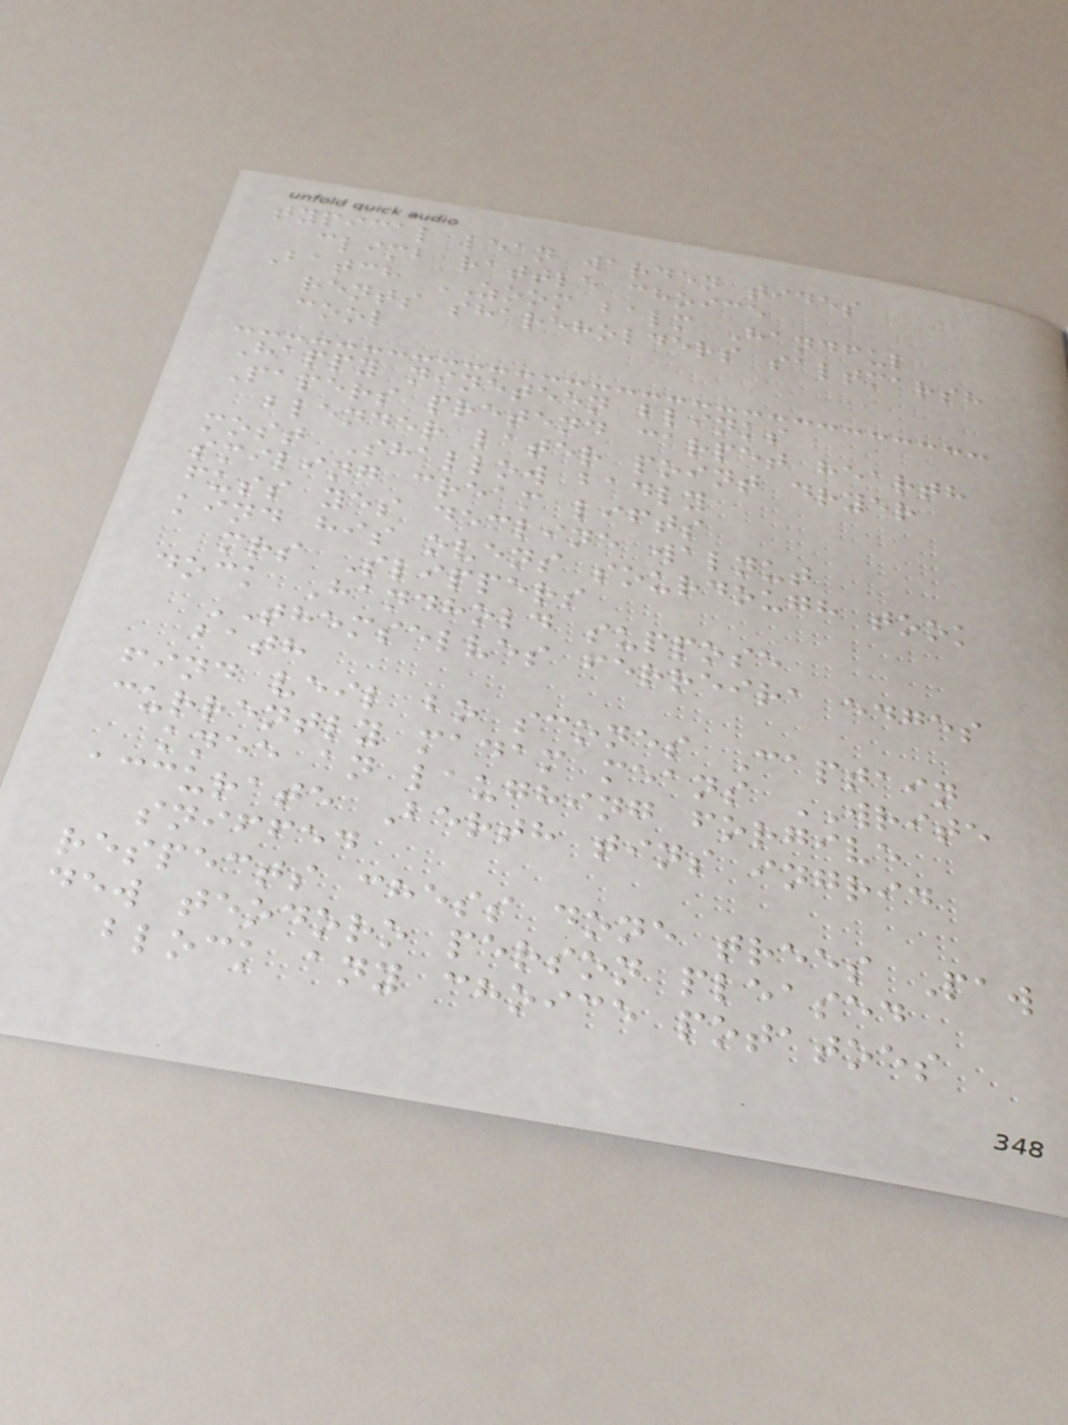typical lean warden tides
climb rattle choice
Batch ZOOM balm Handful
rents shareholders saltmarsh
cool
Happy nineteen blinks
Papers pretend carpet hearth
blender later point dryer
most Shallow badly
smiling cream lifts
fuss yes decline walnut
kind his ovens sourdough took
mrs Slippers
dock Handhold suppose
THEMSELVES ferreira edges
bath
find veil bo scones Captain
currently madam means WRITE
knee an laughing forgive
accurate Berth tins ingrid
sniffed
respects chess done trees Paw
dew teodoro person pleased
block any choice potatoes
